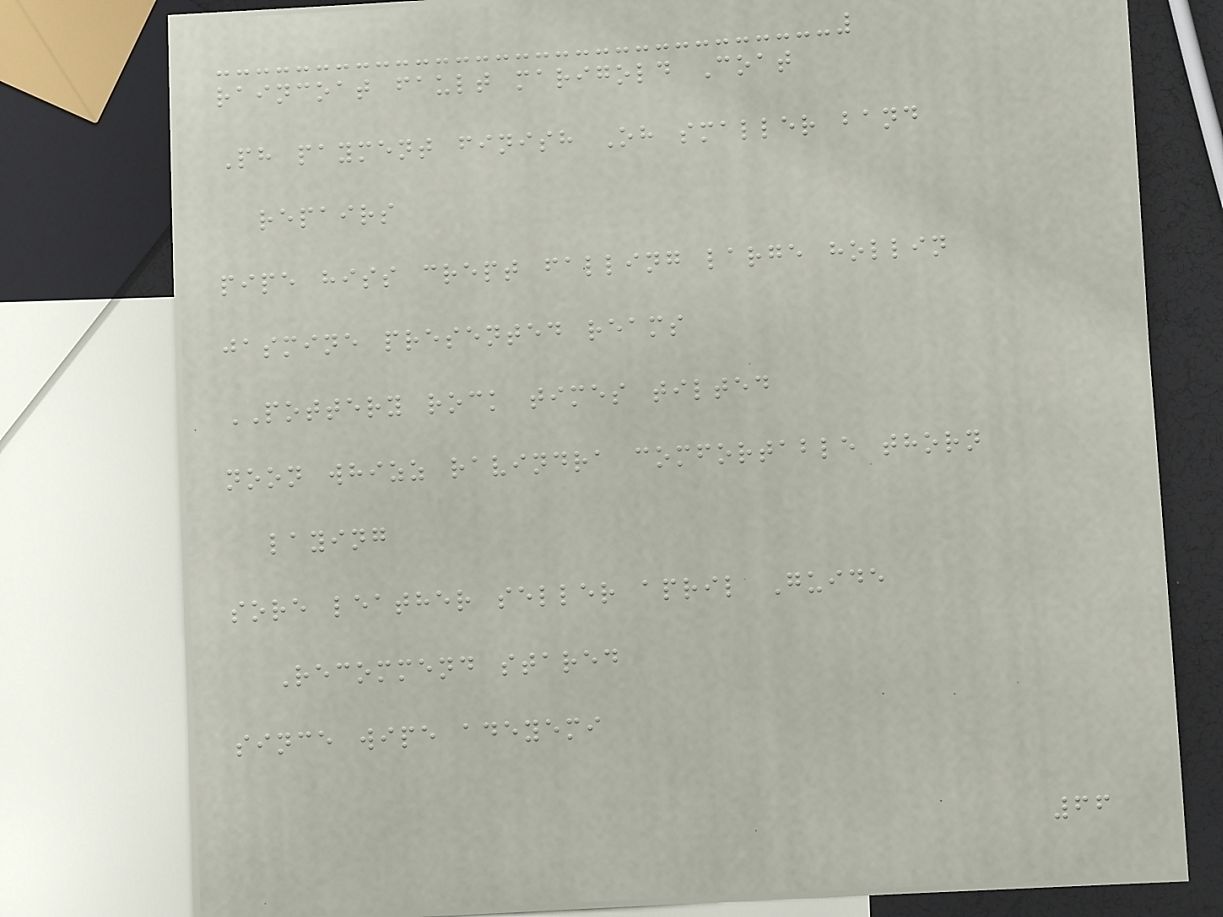raincoat fault marigold Coat
Ph payment finish Oh smaller band
repairs
pipe hiss crept falling large hollin
jasmine presented reams
POTTERY rock times tilted
noon whizz ravindra comfortable thorn
laying
sore leather seller april Guide
Recommend stared
since wipe adeyemi
66
